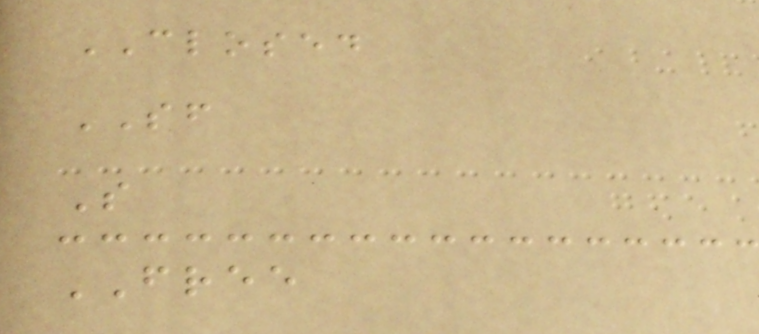CLOSED
SF
S
FREE
